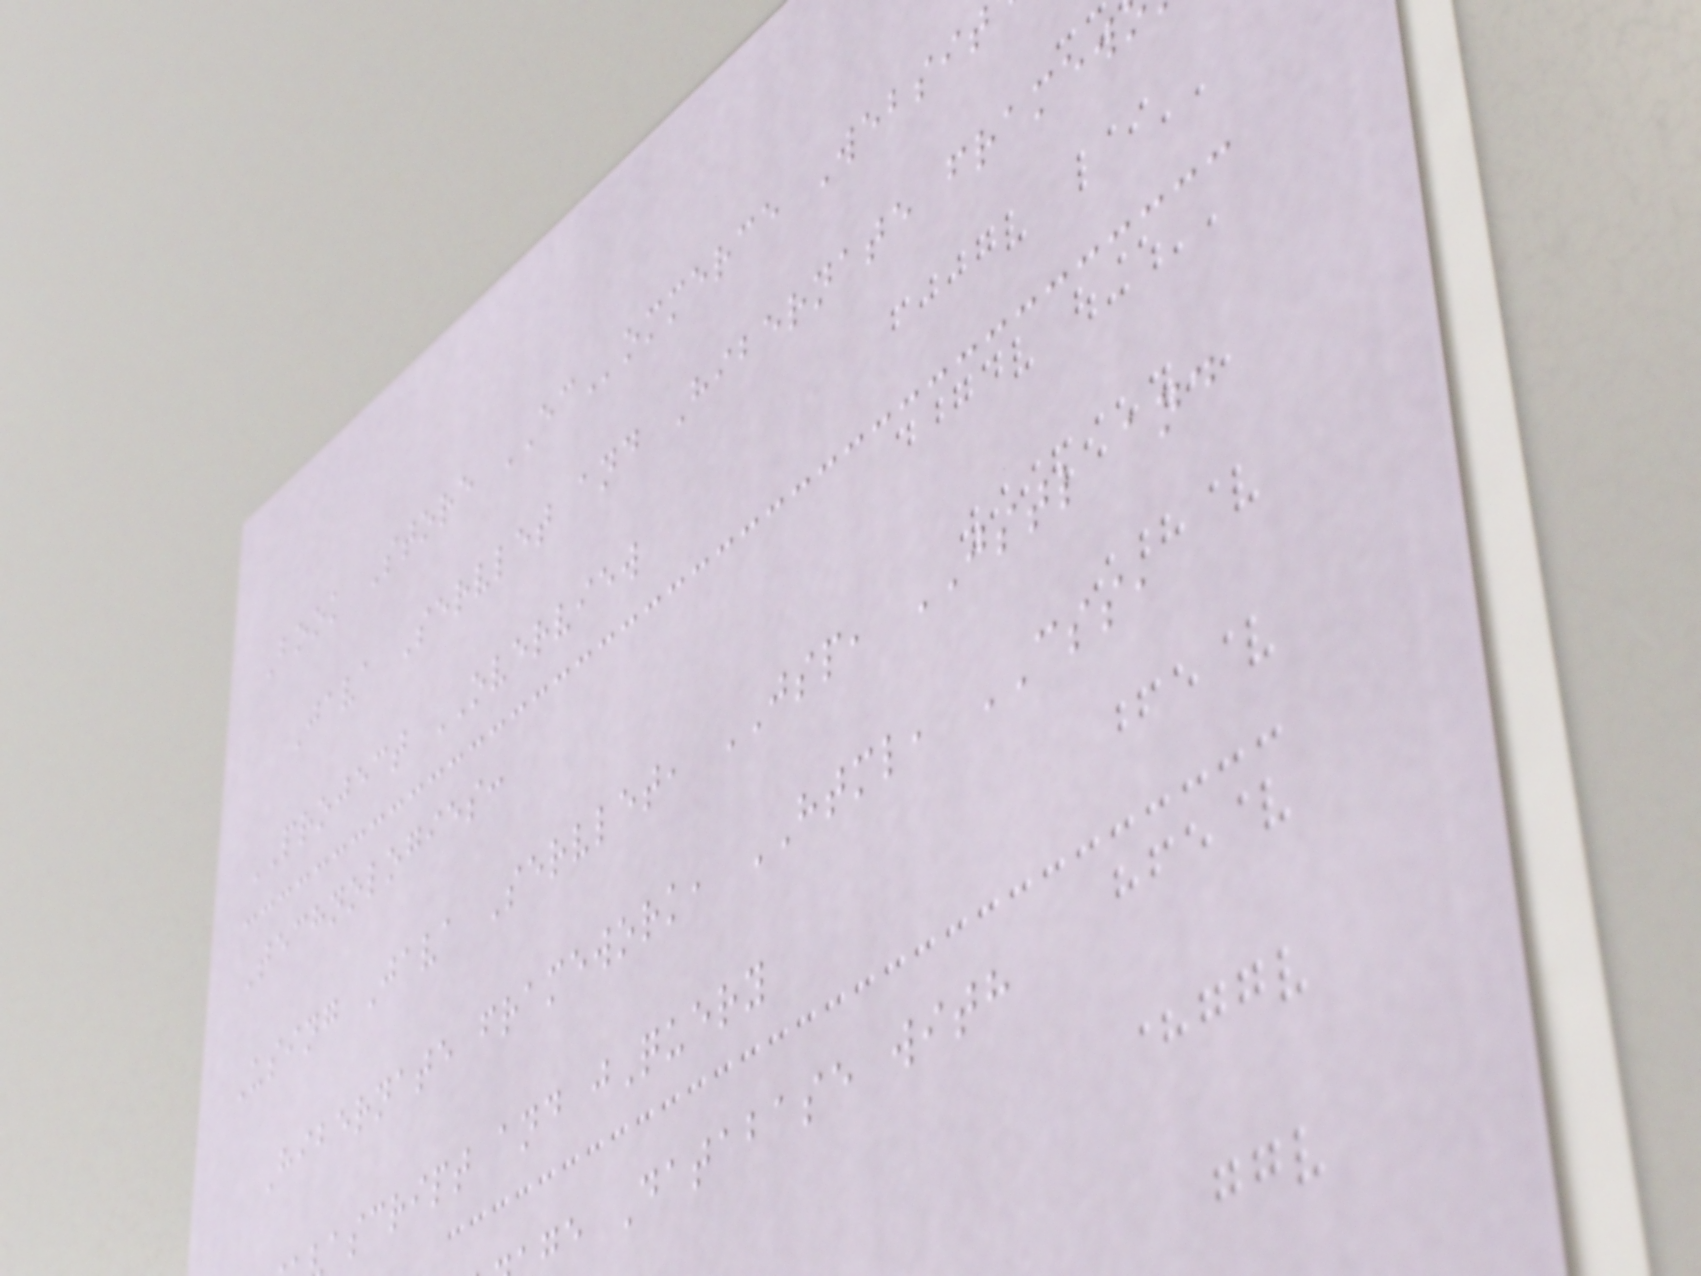Book Store ECommerce Websit
Java Servlet and Hibernate framew
PROJECT OVERVIEW
Technologies:
Using Java Servlet, JSP, JSTL and
Hibernate framework, HTML, CSS,
ascript and jQuery
ge Database with
